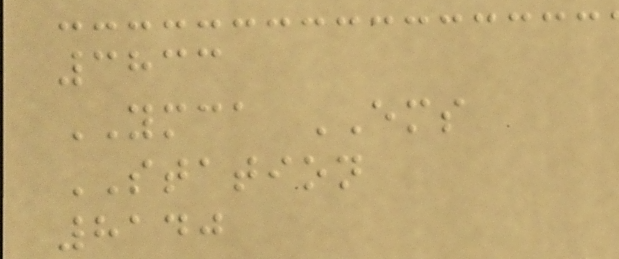3833
YMCA EMS
STATION
8140
